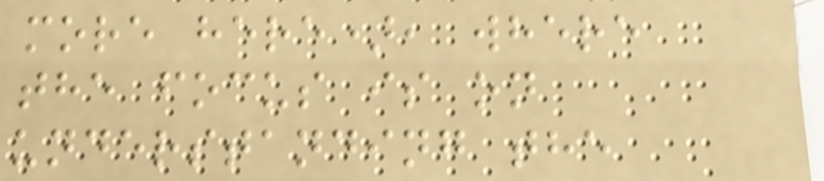more here), where
the focus is on
understanding the
